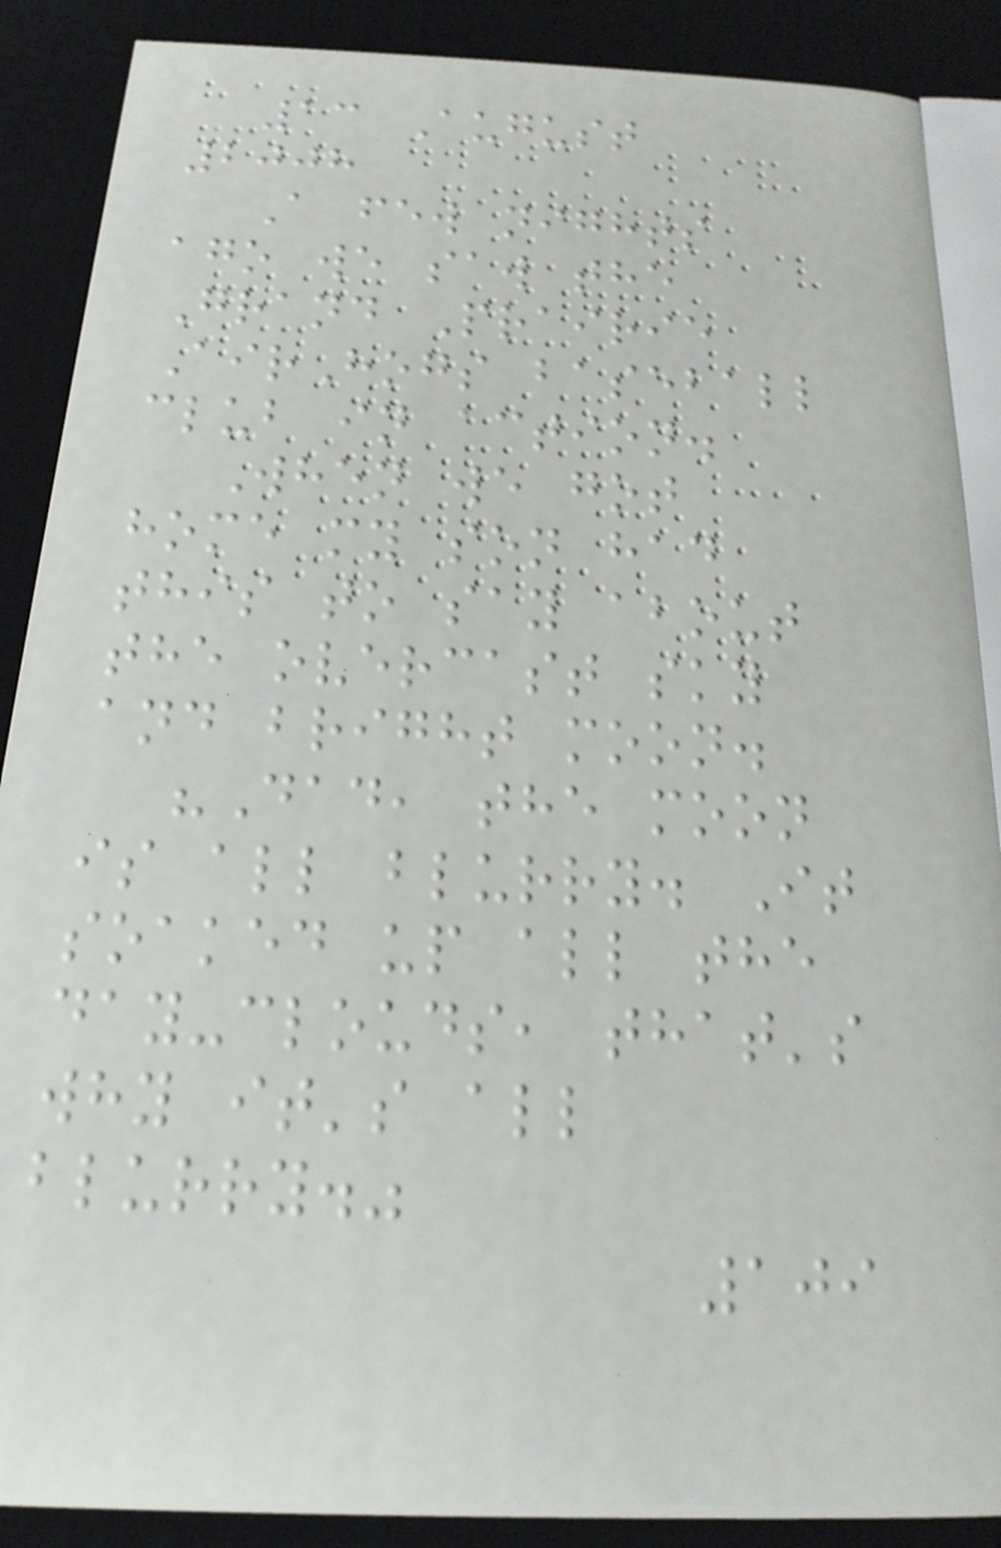13 August
2008
A few nights
ago we saw the
Grand Prairie
AirHogs baseball
club in action.
When we got
home my son had
this to say about
the overcast sky
and bright moon.
"Dad, the moon
is all blurry. It
soaked up all the
day-clouds, that's
why it's all
blurry."
109
